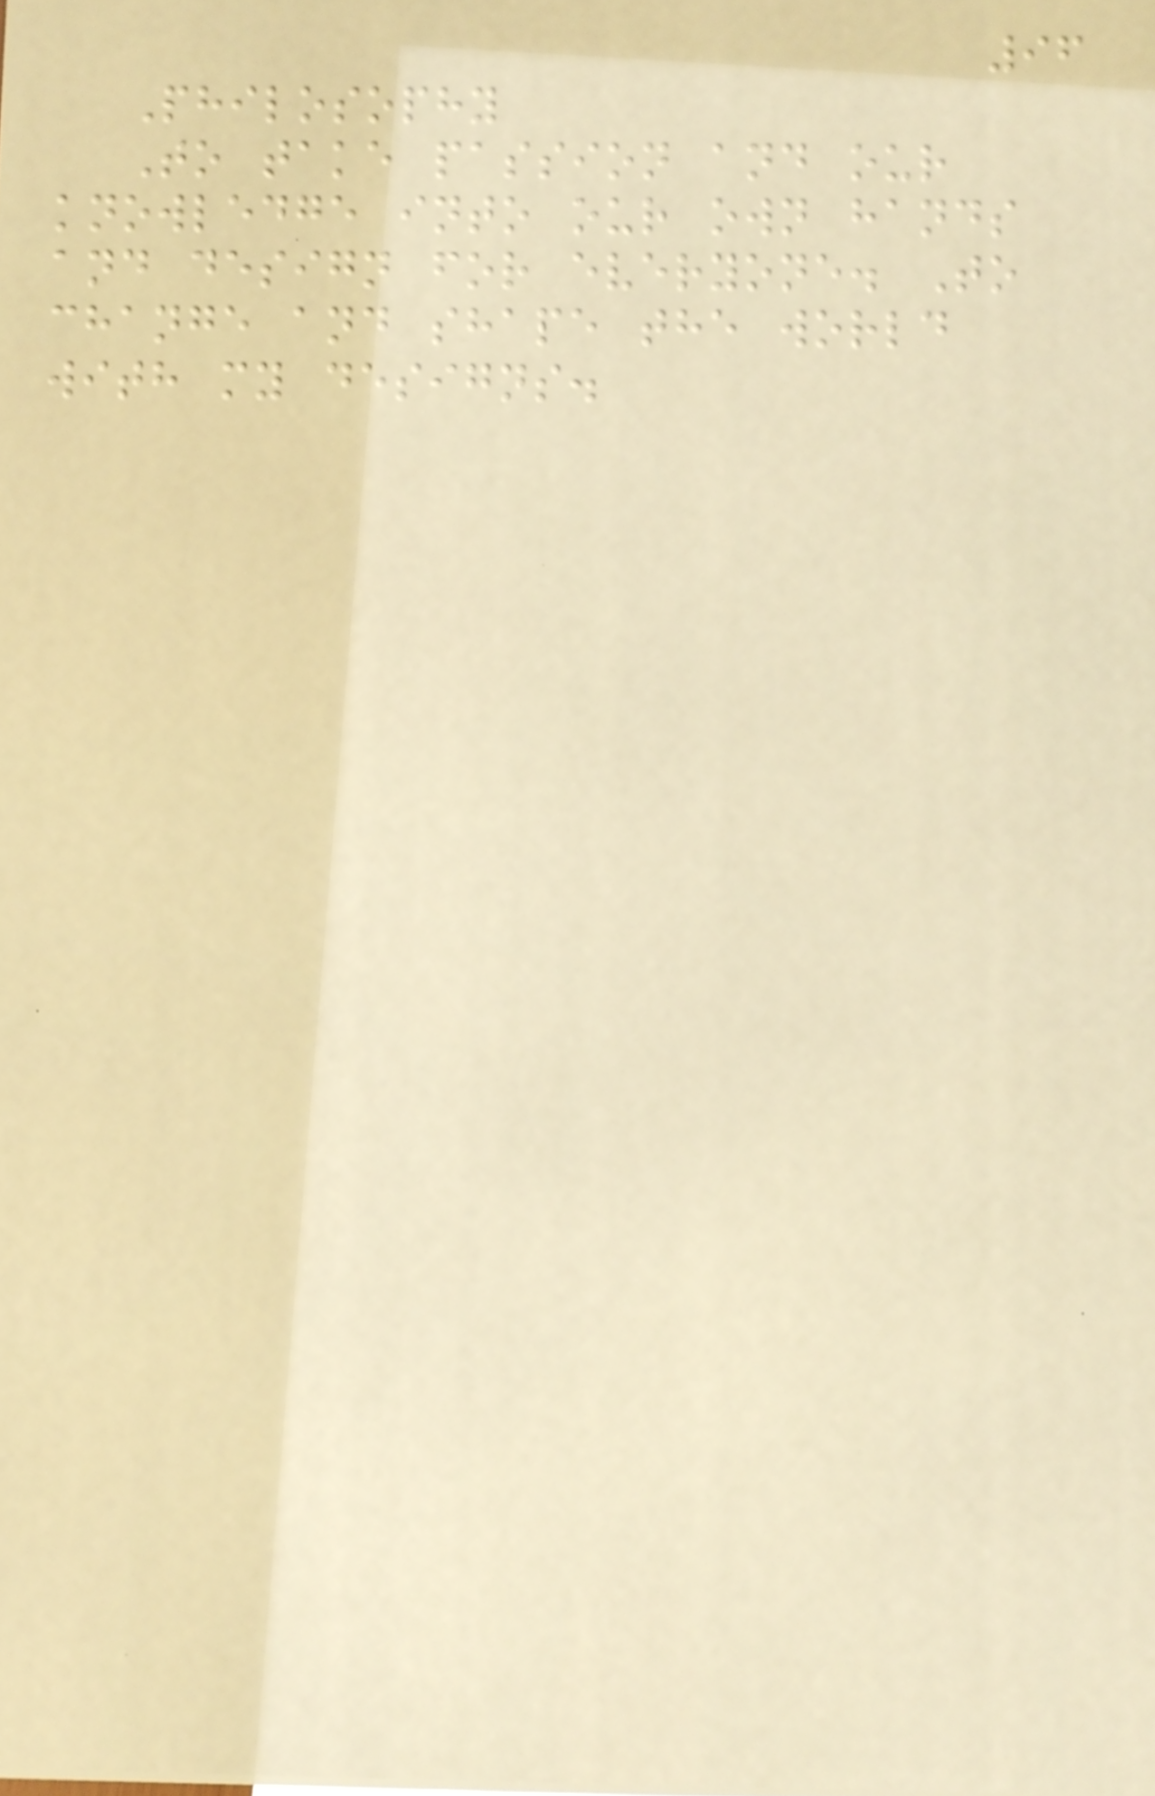96
Philosophy
To take passion and our
knowledge into our own hands
and design for everyone. To
change and shape the world
with my designs.
